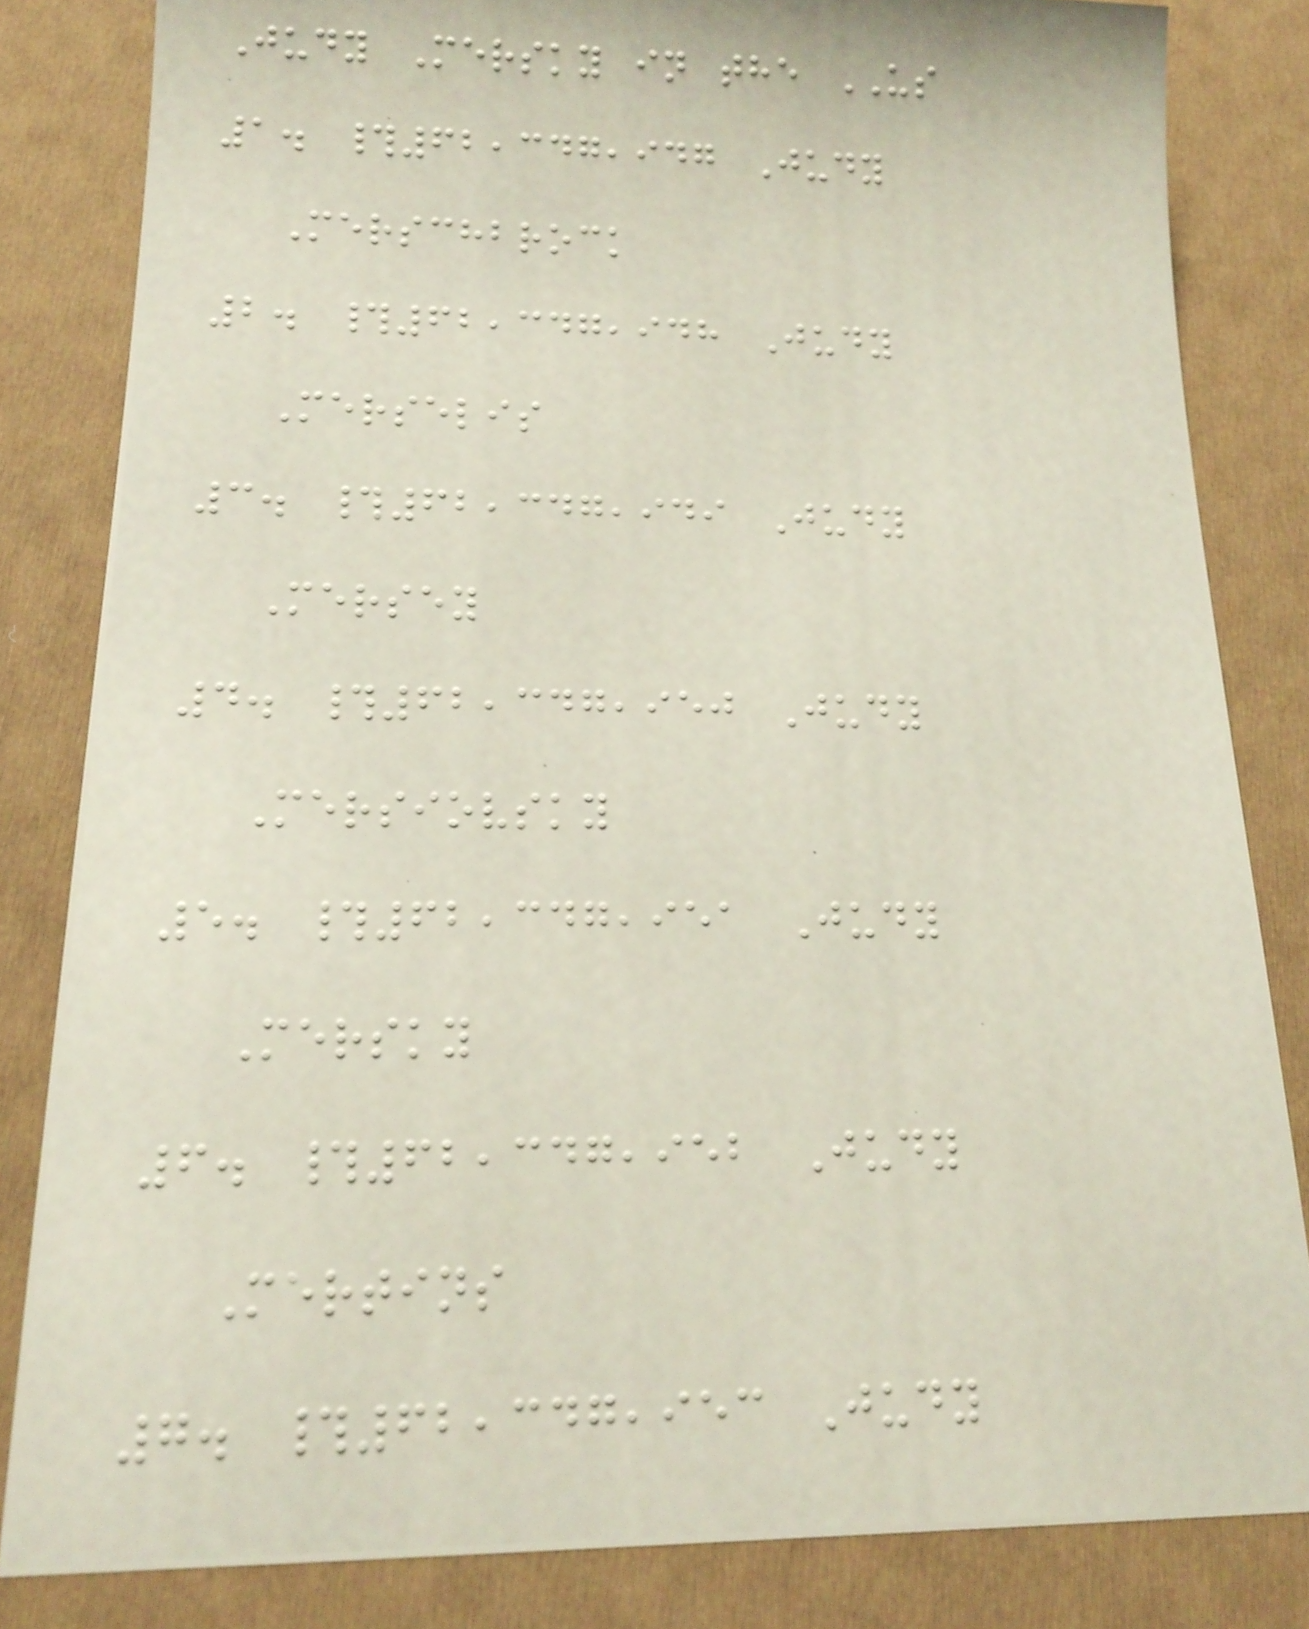Judy Mersky in the US
1. #62,347,947 Judy
Merschbrock
2. #62,347,948 Judy
Merselis
3. #62,347,949 Judy
Mersey
4. #62,347,950 Judy
Mersiovsky
5. #62,347,951 Judy
Mersky
6. #62,347,952 Judy
Mertins
7. #62,347,953 Judy
